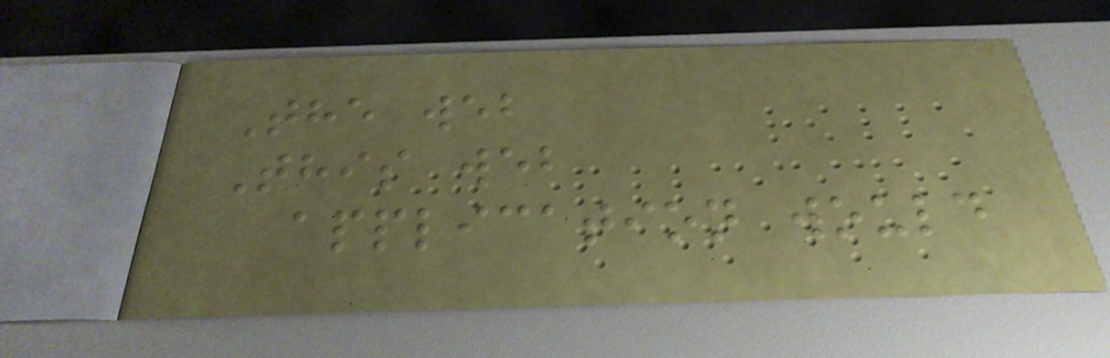The web
This web
application would
